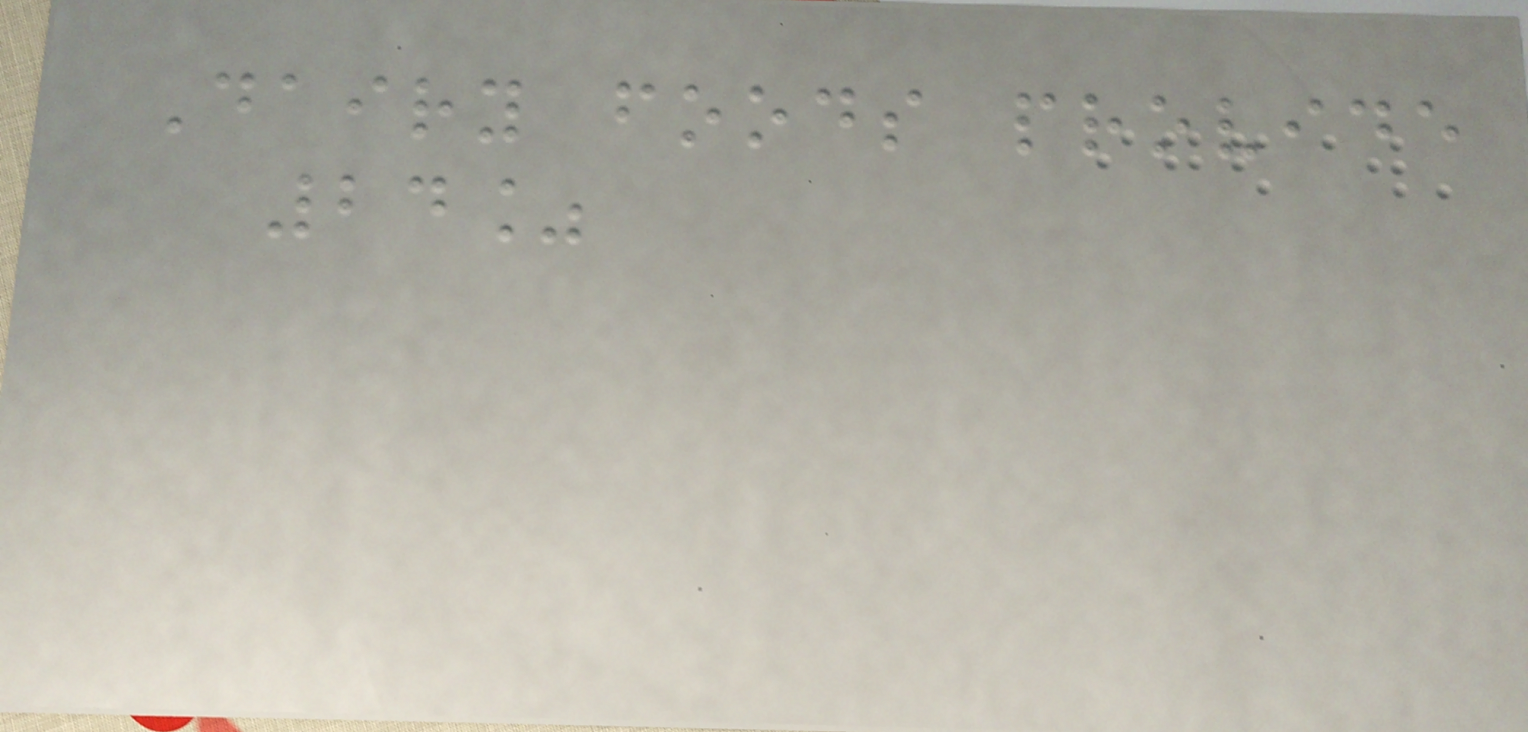Dairy foods provide
24%
